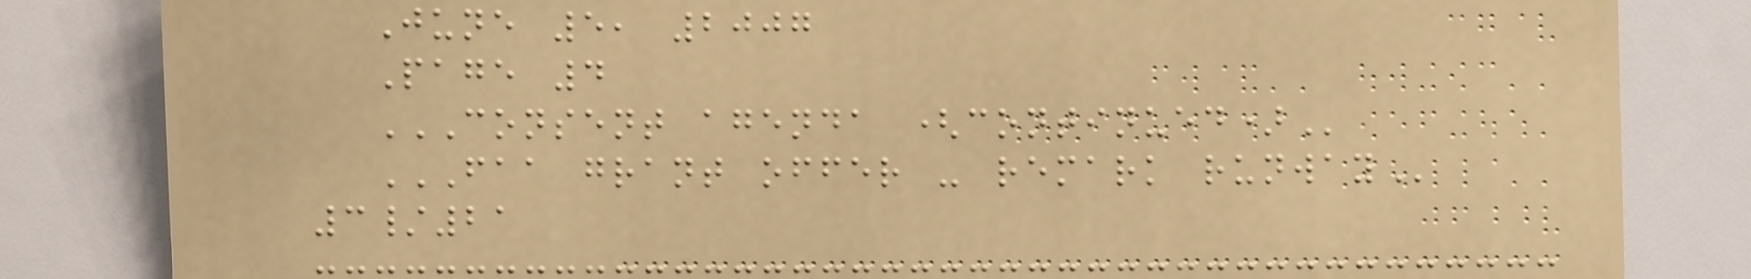June 5, 2007
Page 4
CONSENT AGENDA (CONTINUED)
FAA GRANT OFFER - REMARK RUNWAY
3/21
